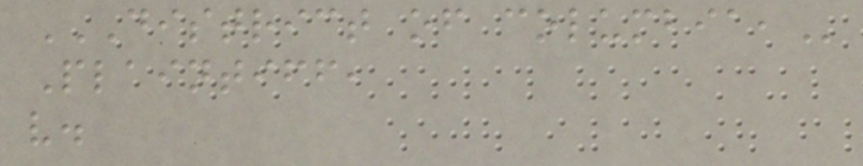DISTRICT OF COLUMBIA,
Plaintiff,
v.
